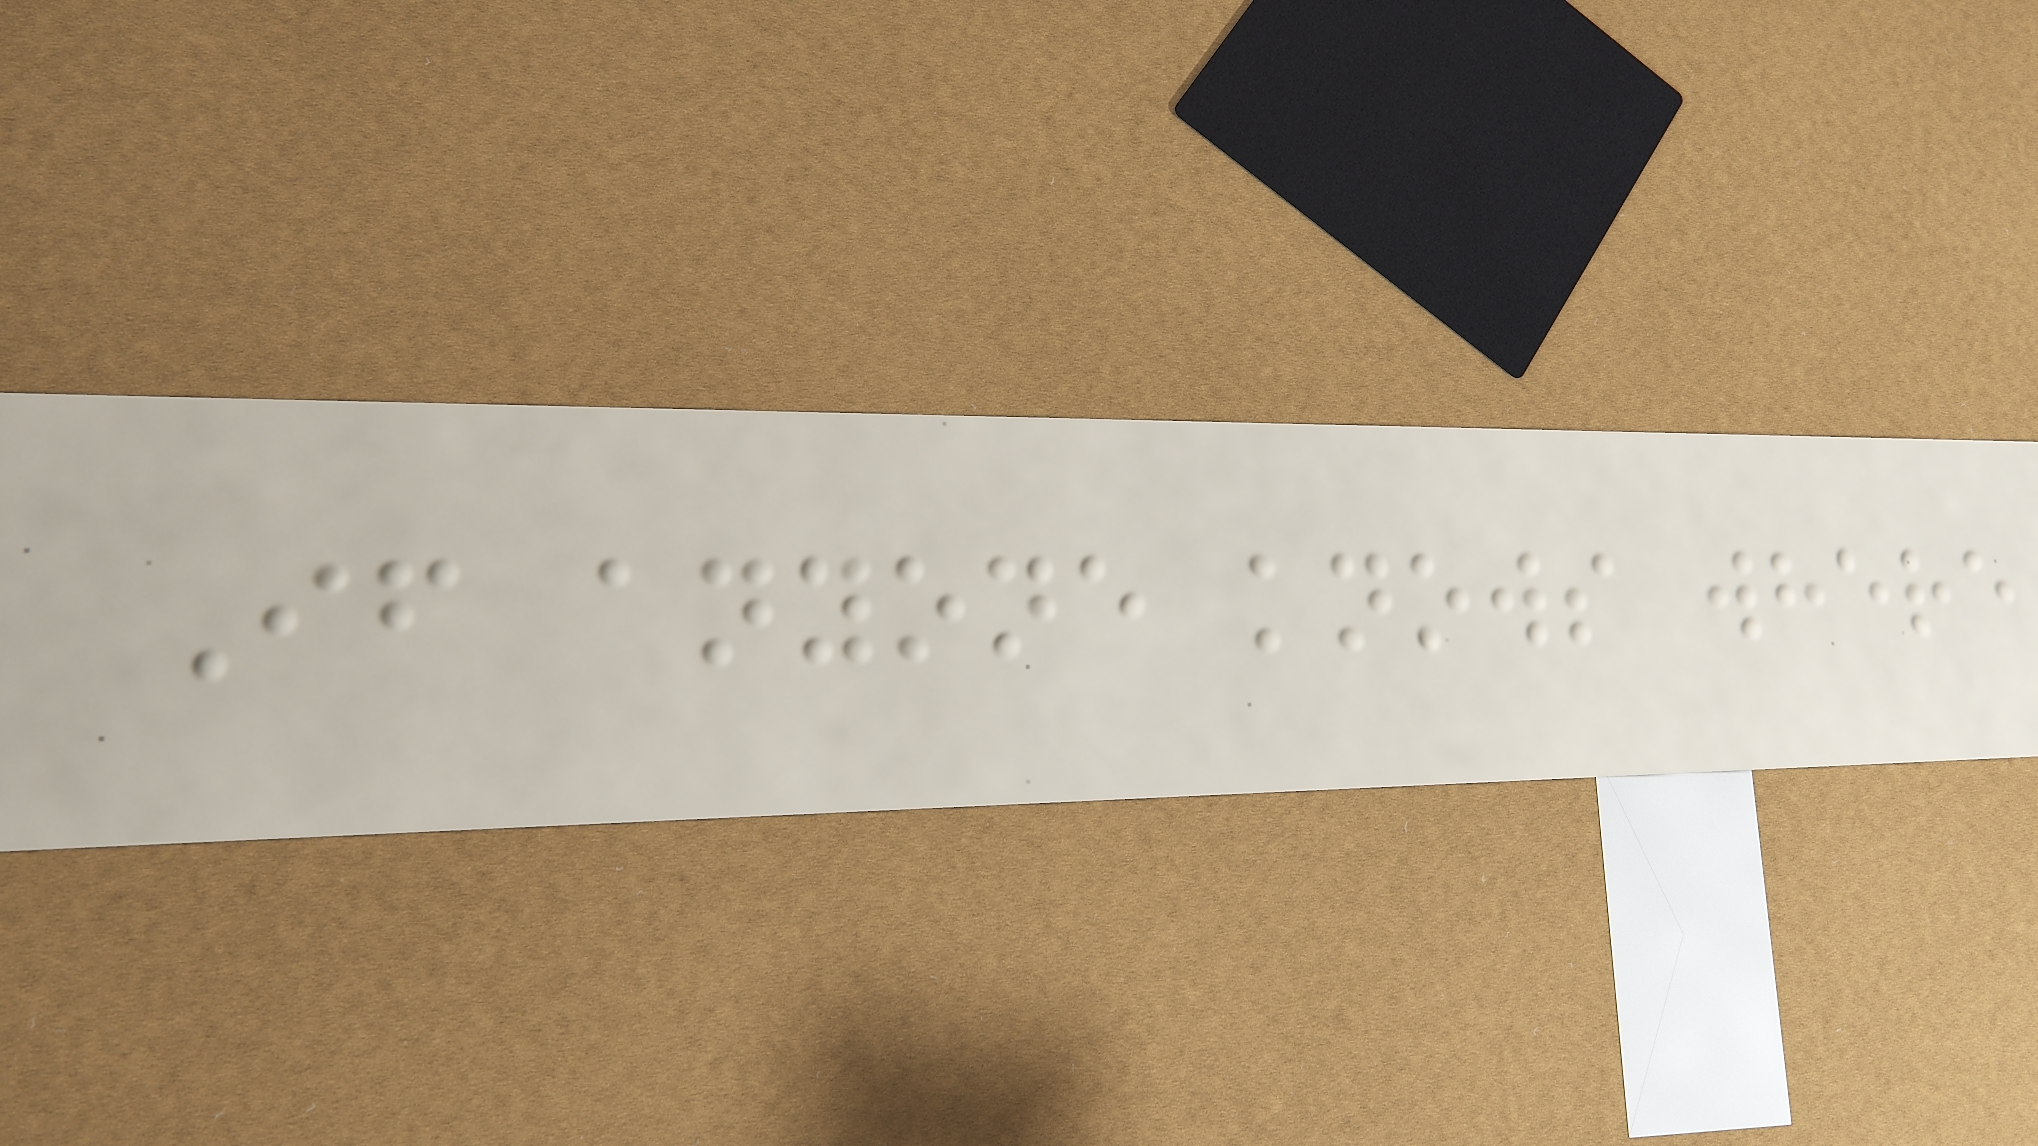If anyone knows where
